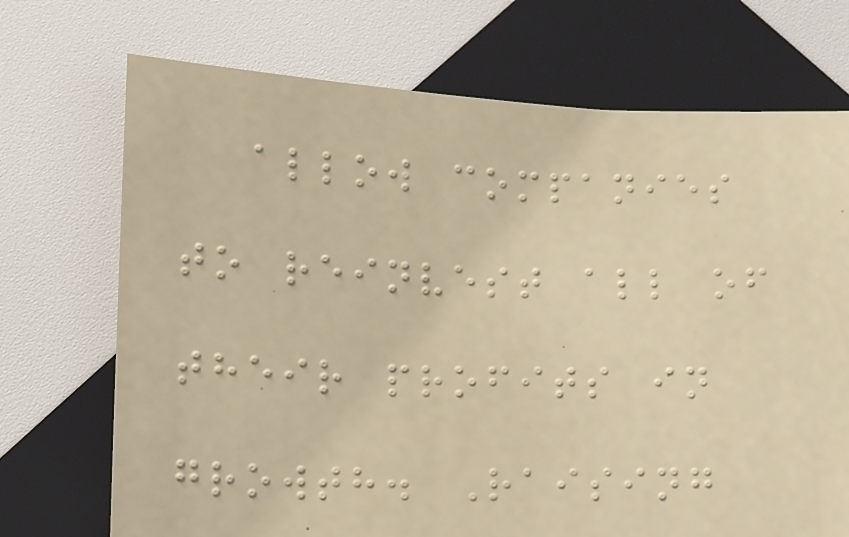allow companies
to reinvest all of
their profits in
growth. Raising
